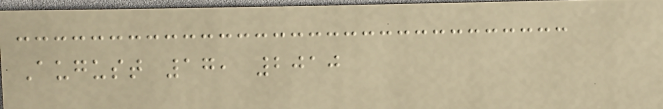August 17, 2010
